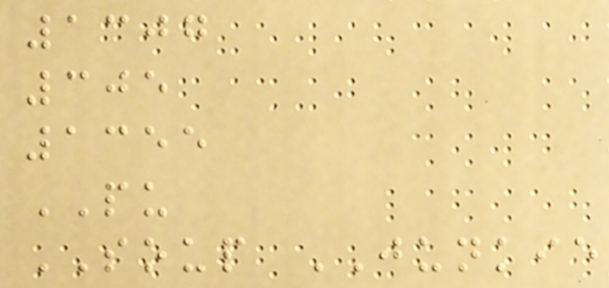1307
305
1355
PU
SOUP JUNKIE
